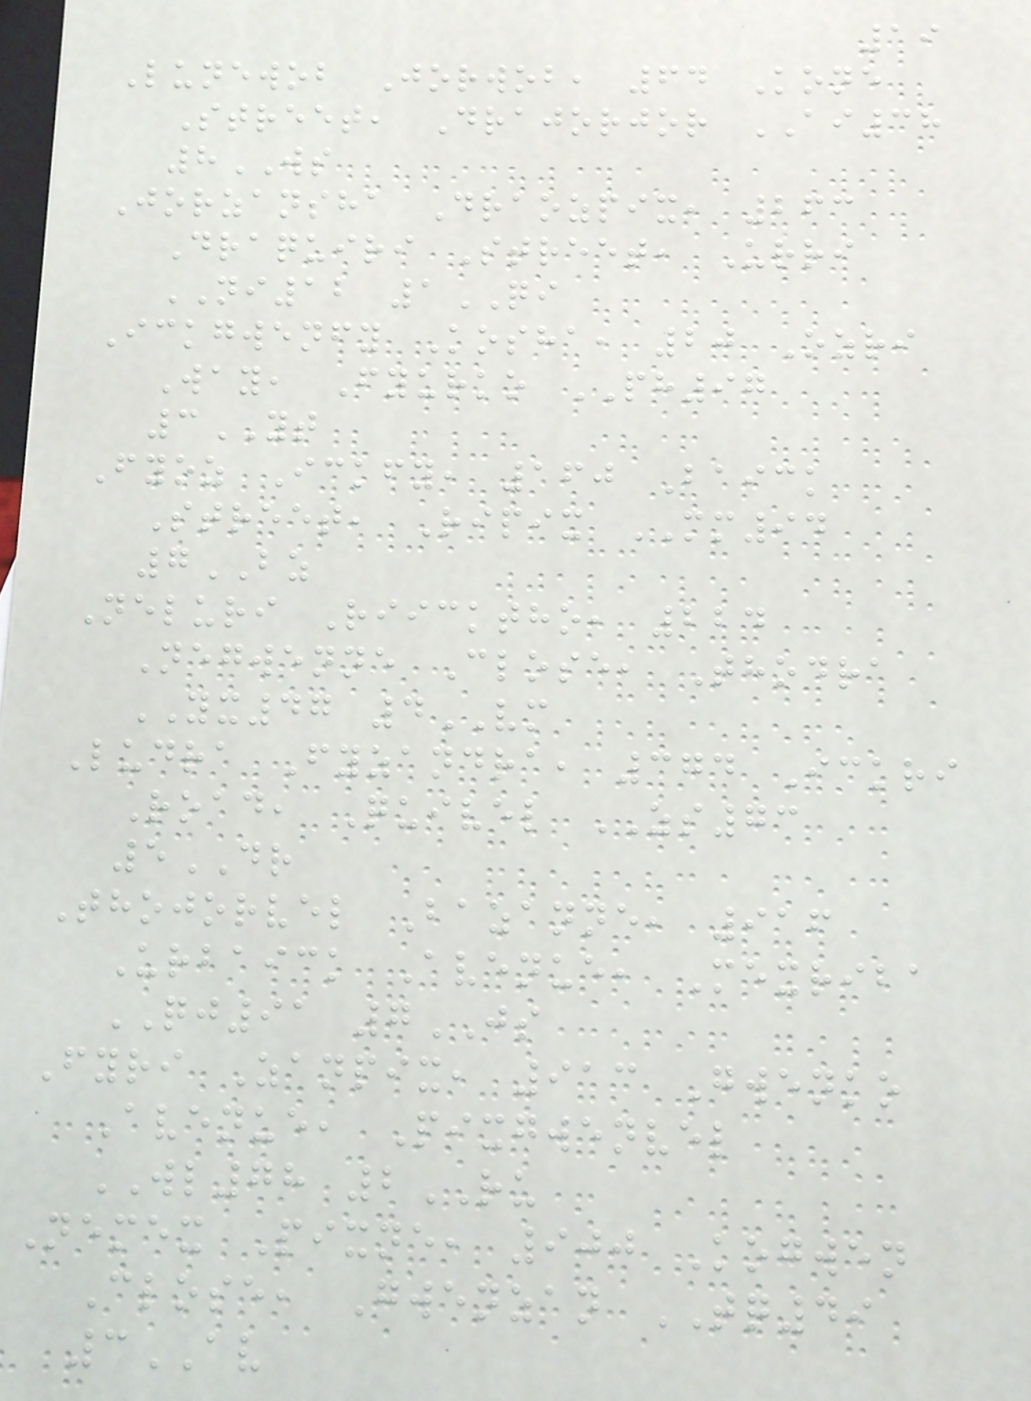19
Lunewob Jorwob, 64 Kone
Street, Drajorjor AI38
8WS
Jorzansha Draozpix, 263
Draquiri Street, Urri
NI12 1QI
Ickgwenfy Kosha, 20 Ozri
Way, Fyurko PH97
3YT
Fyoz Ickfy, 160 Baick
Street, Ripix MM94
7BZ
Neluri Riicktho, 224
Negwenne Close, Thodra
YX47 4VM
Ludra Fyzandra, 374 Ickri
Road, Quivel ZS73
5DR
Thojorvel Bazanne, 916
Urbaick Avenue, Mexriba
QJ91 7JS
Fyri Zanpix, 913 Gwenko
Avenue, Pixgwenvel
WL78 2RU
Nemex Pixne, 900 Kogwen
Close, Gwenzan TQ49
3AV
